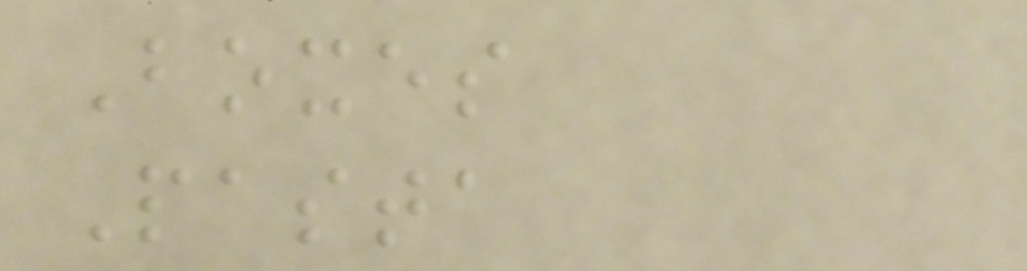Boxes
Pasta
